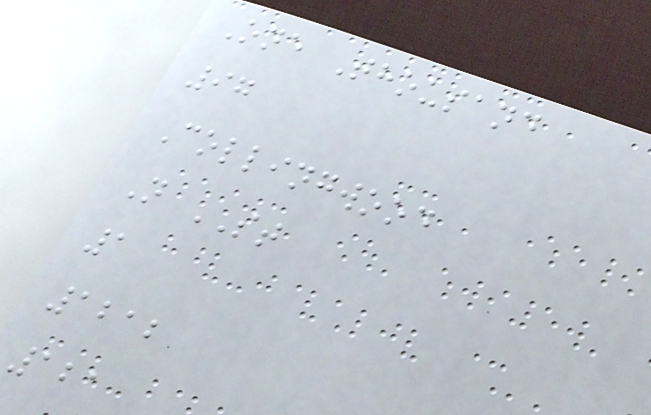One Thousand
97
Collingwood
N ST
1
1212
121
